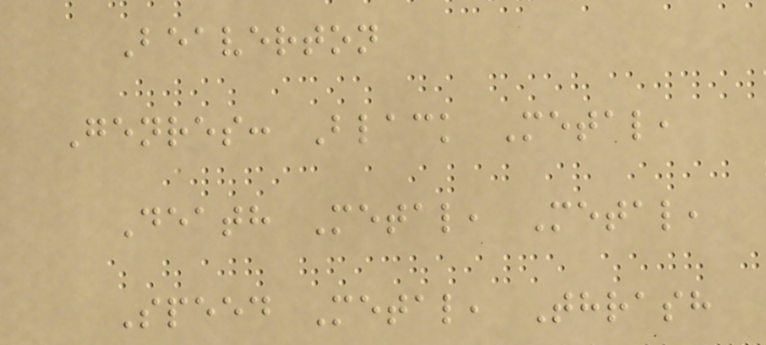Beaverton
Genres: Black Metal,
Death Metal, Metal,
Speed Metal, Thrash
